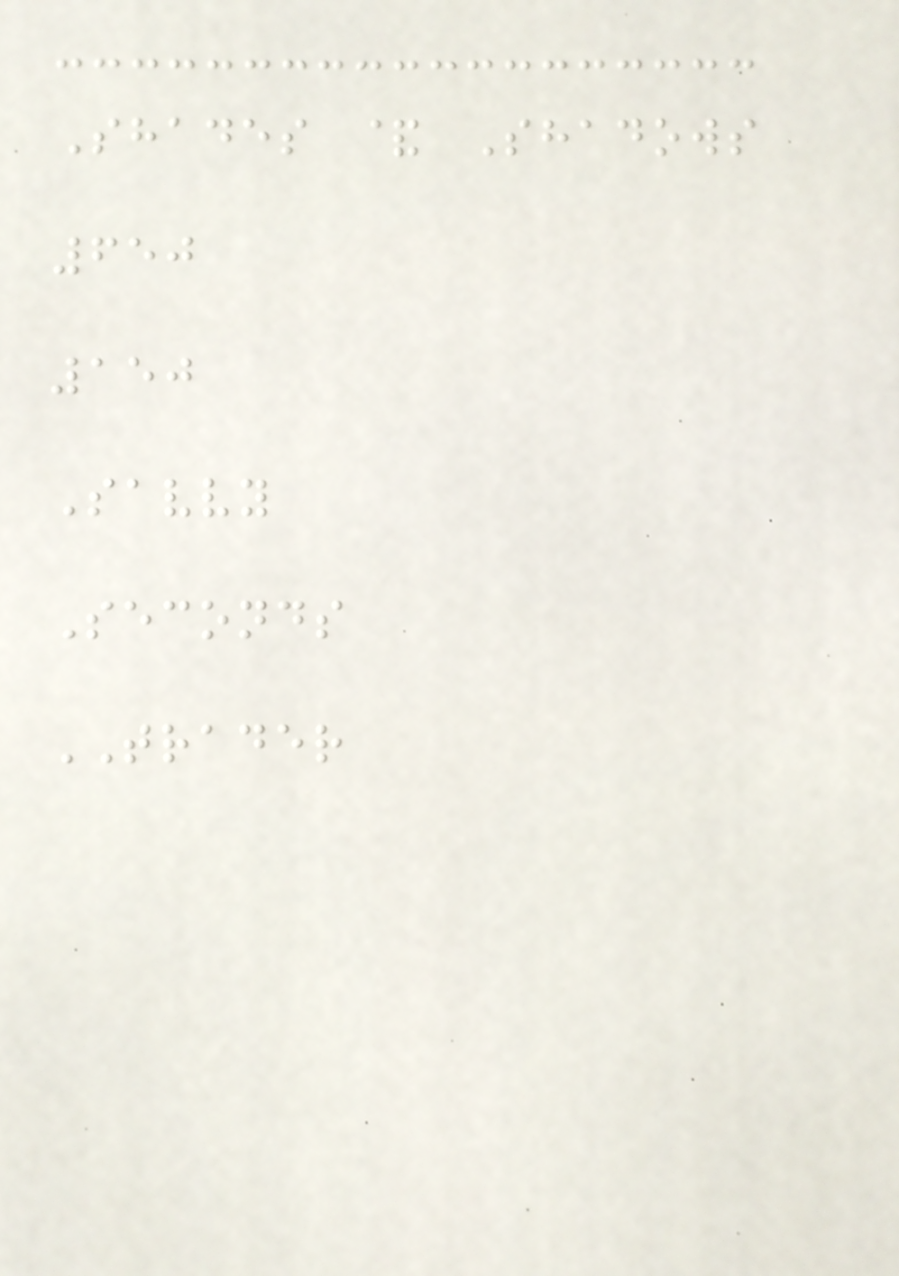Shades & Shadows
650
150
Savvy
Seconds
TRADER
